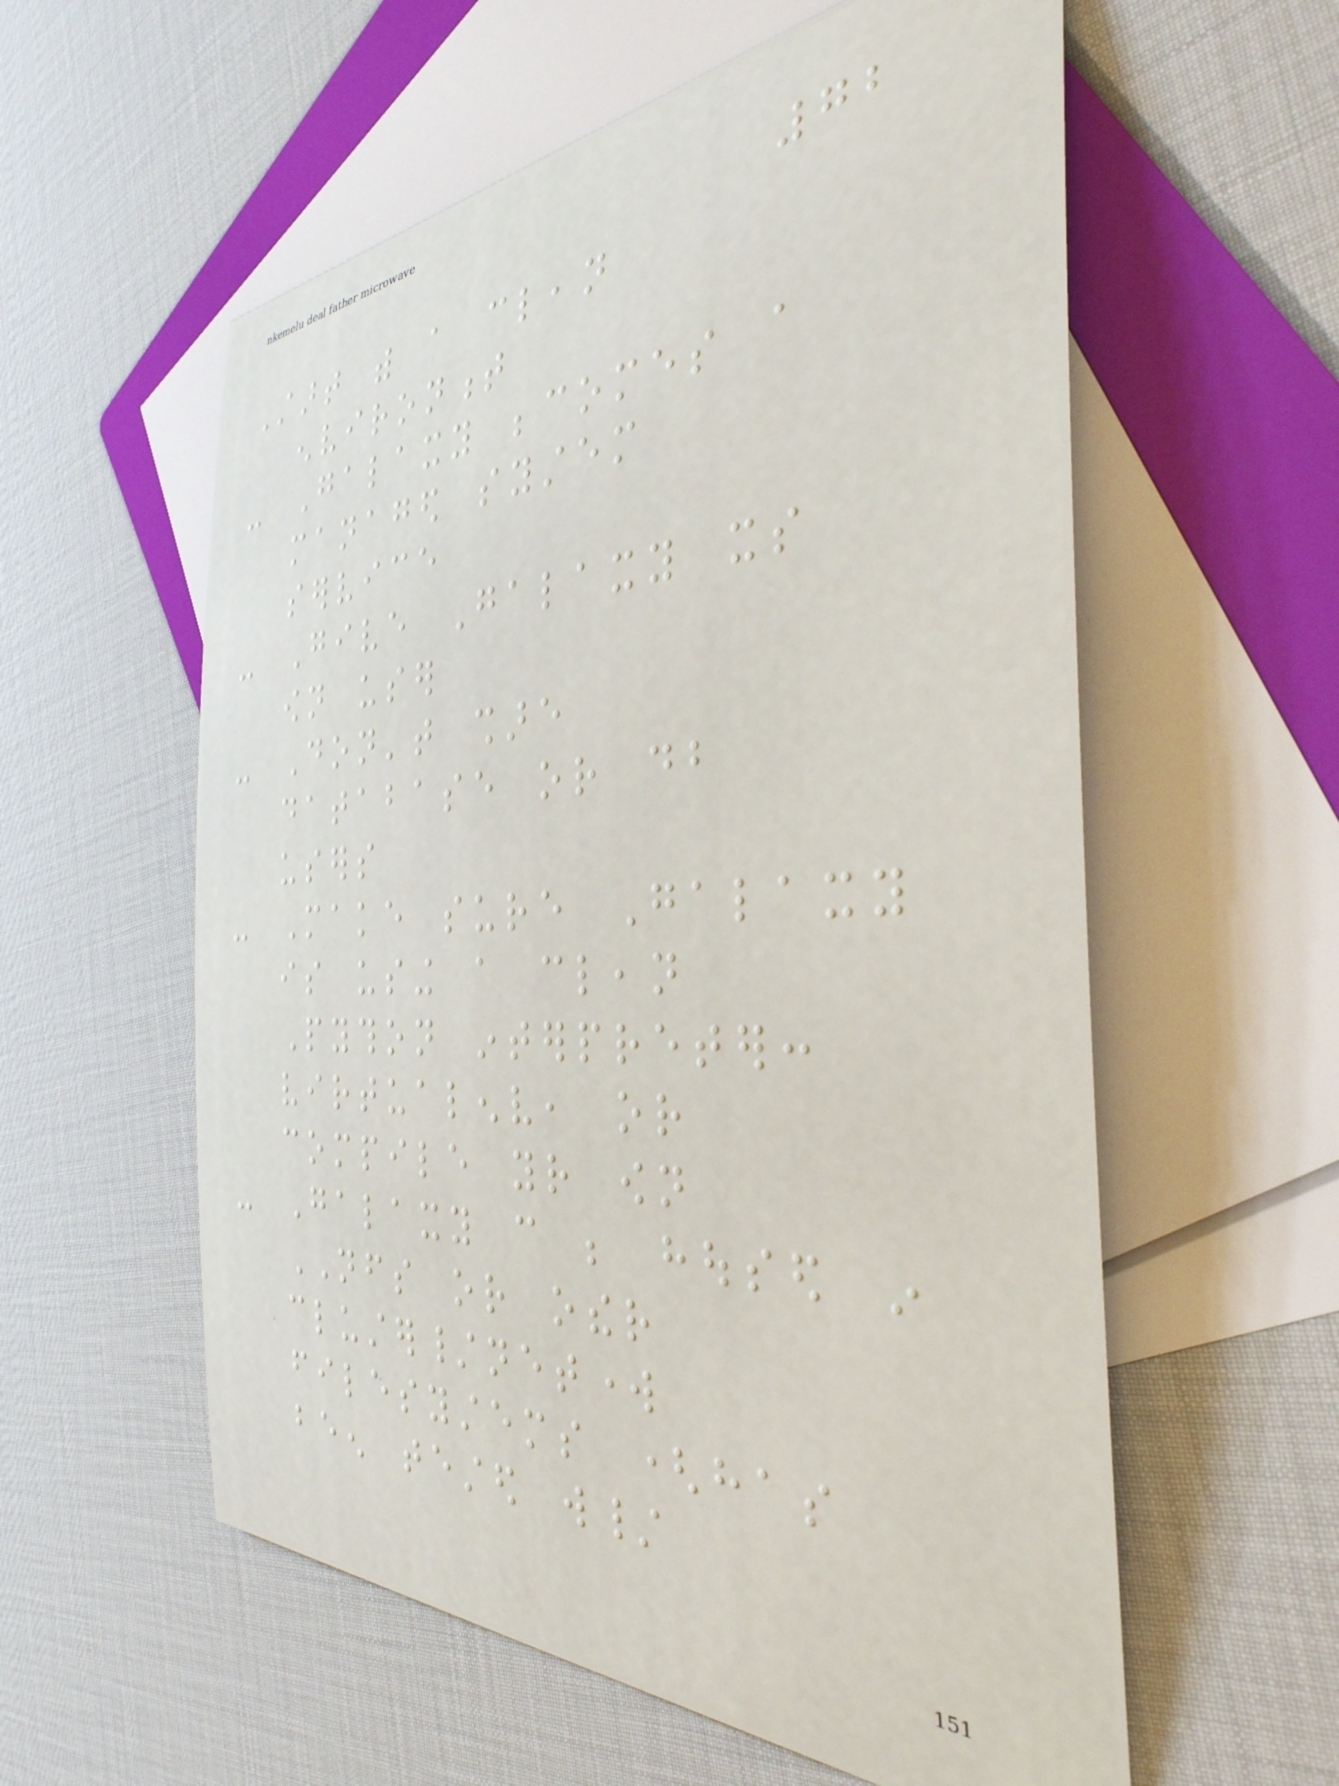72
Start with a clean
environment
- Galaxy becomes a
managed system
service
- Give Galaxy its
own user
- Don't share
database or db
users
- Make sure Galaxy
is using a clean
Python interpreter:
virtualenv, or
compile your own
- Galaxy can be housed in
NFS or other
cluster/network
filesystems (has
been tested w/
